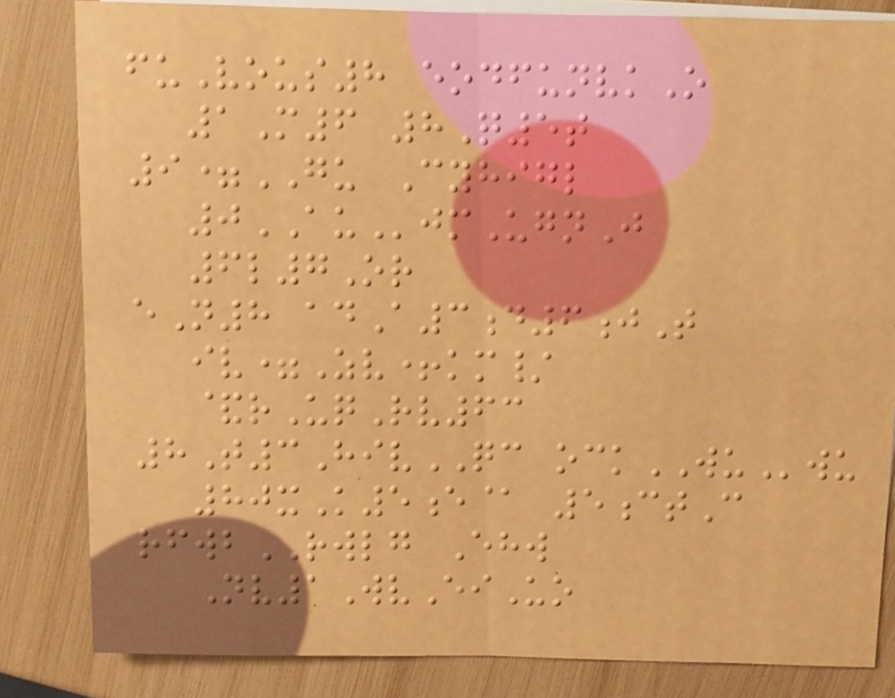fuVous8 eodfunvkO
1M6 8Q5t
9=GU Cyhigl
0AUjmUgnJ
6l7Or
eN8 adA3d6jT
iv=Zv+km/
&rUqRv63
8T3HivQC ockWUwu
80xK5e@ 5ctC
rfwbRWLG Ehw
Nv1WvEiUo
